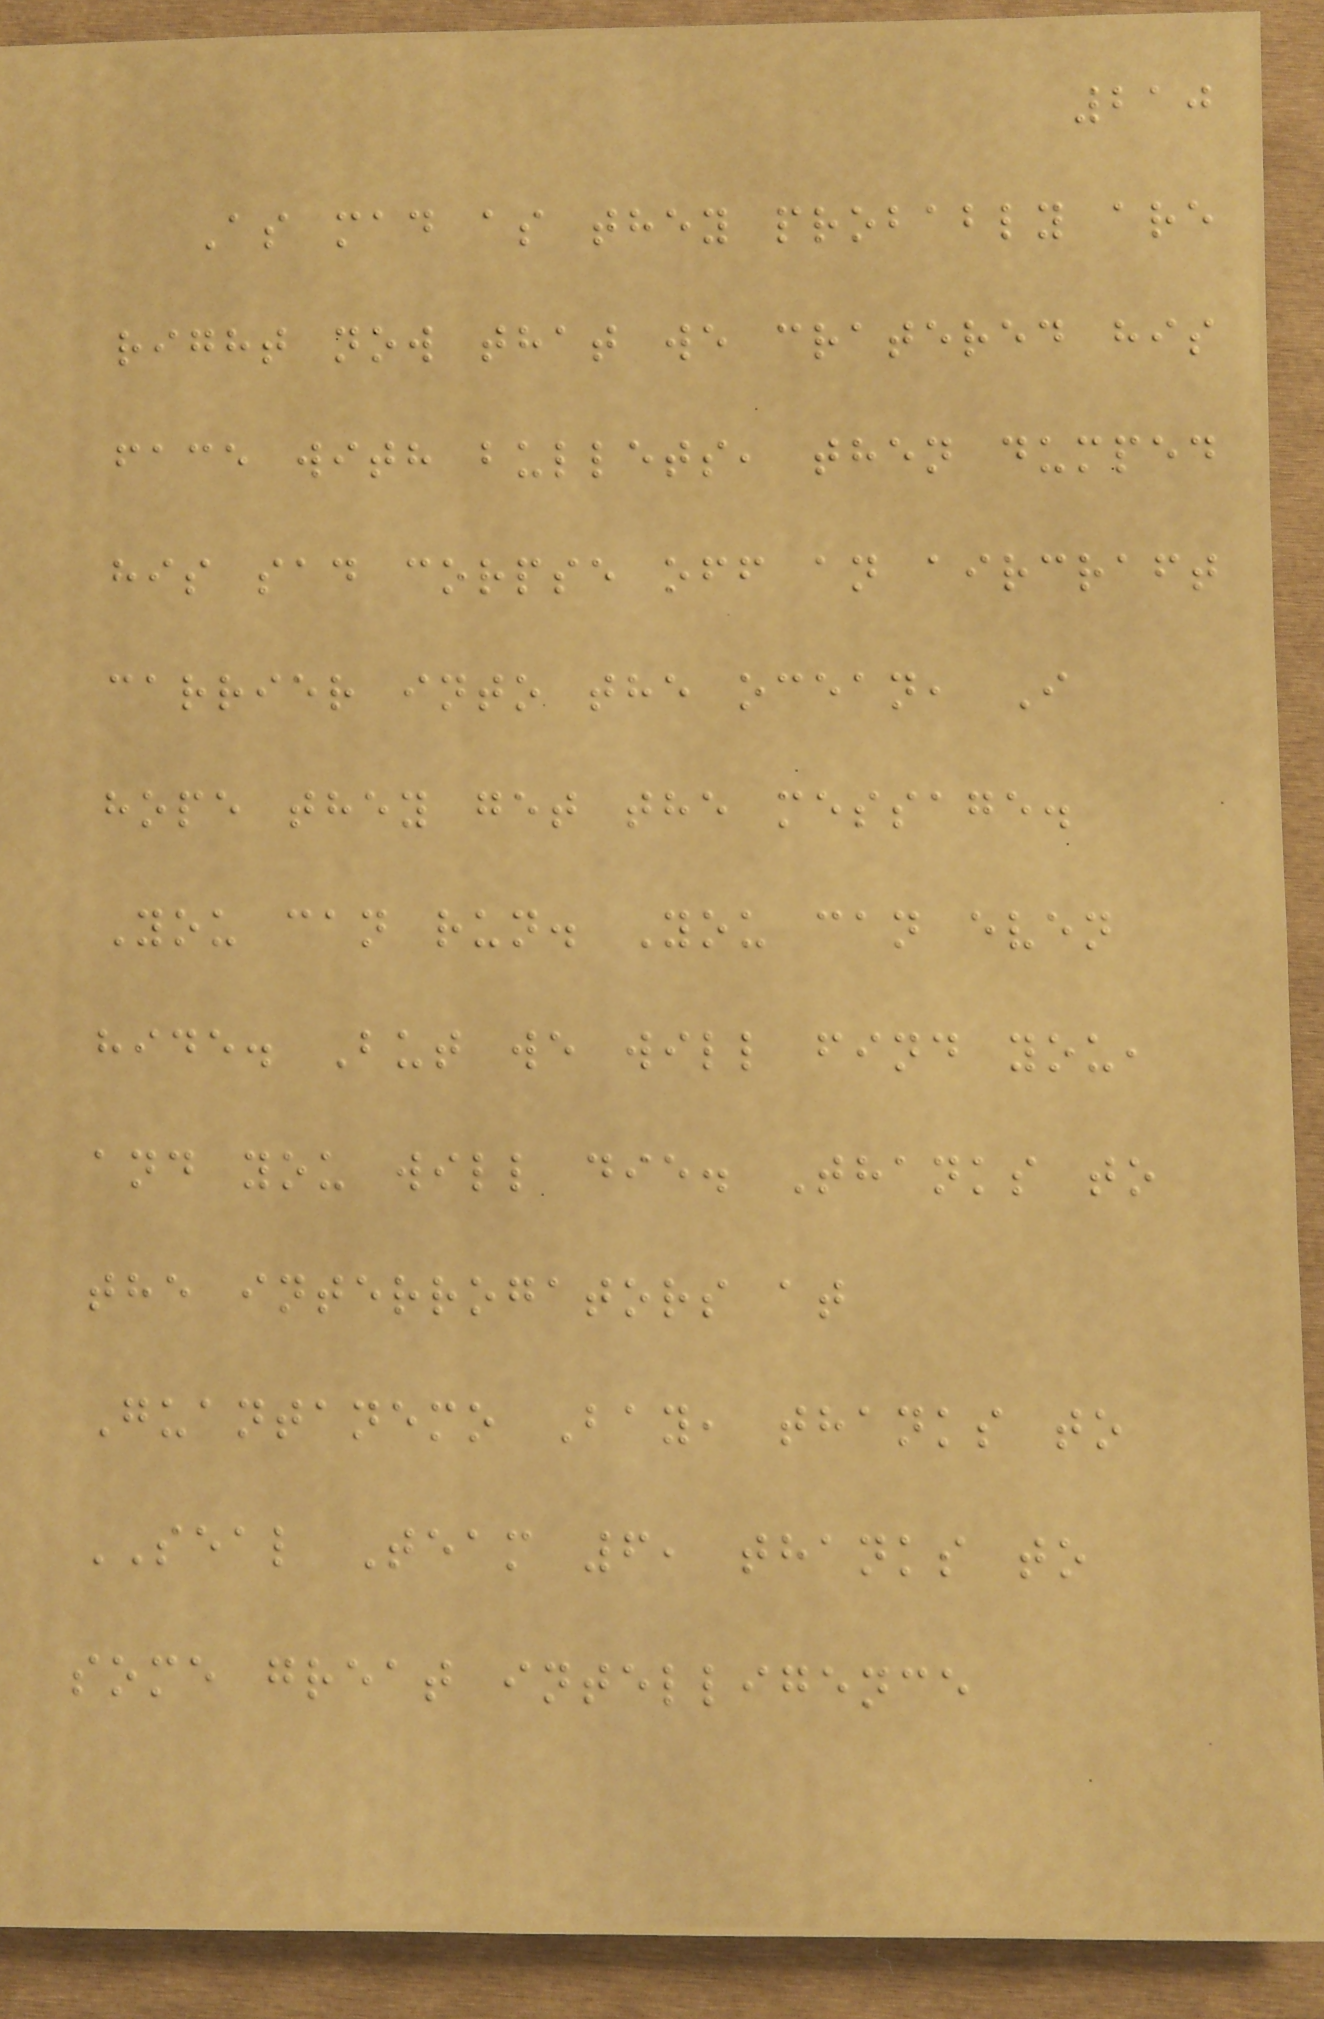210
As mad as they probably are
right now that we cratered his
face with bullets, then dumped
his sad corpse off an aircraft
carrier into the ocean, I
hope they get the message.
You can run. You can even
hide. But we will find you,
and you will die. Thanks to
the interrogators at
Guantanemo Bay, thanks to
SEAL Team 6, thanks to
some great intelligence
